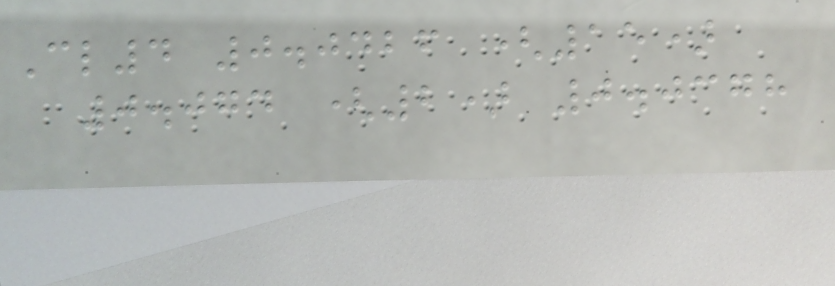Cl4 0.0426 (15)
0.074 (2) 0.0378
